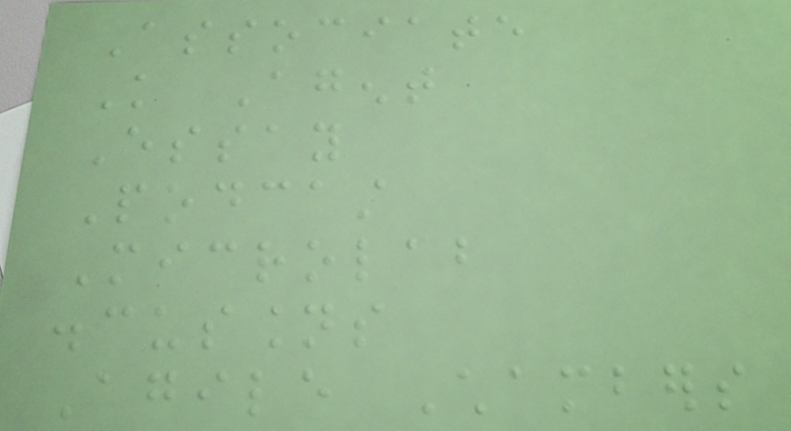Associate
Knowledge Agent
Essay
Podcast
Microlab
discussions
Agile Chambers
